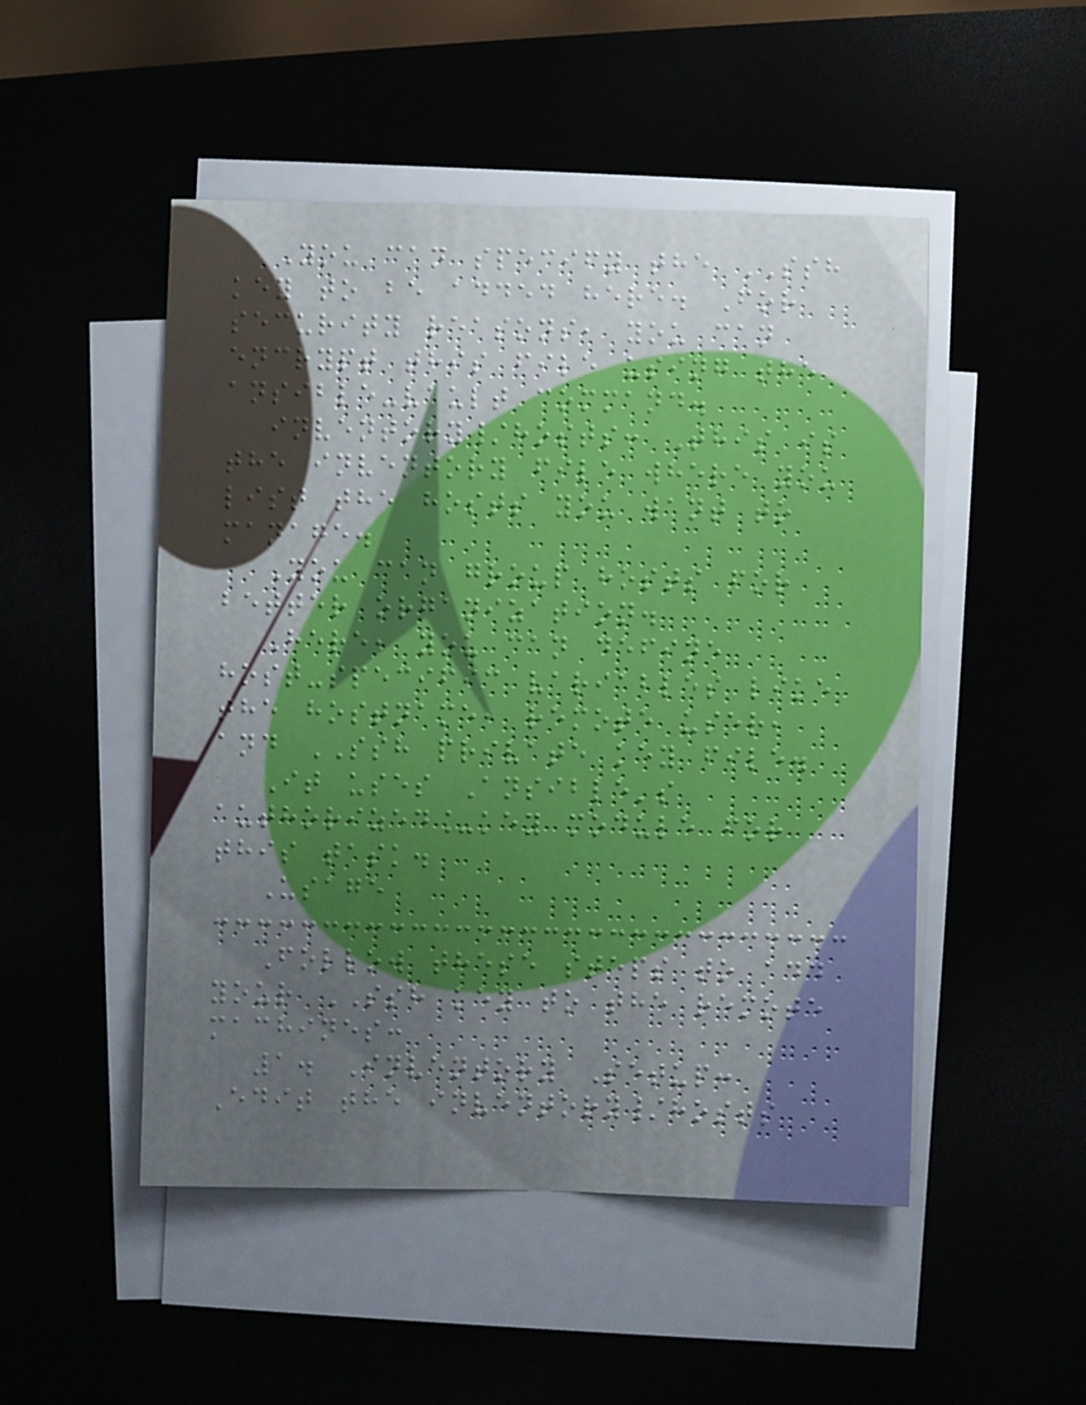You can specify the SSH
key to be added here. For
security reasons, you can
encrypt this file using the
ansible-vault command.
inventory/hosts: This is
the inventory file where you
list the hosts you want to
manage.
You can group hosts for
better organization.
Here, you can define
host-specific variables like
the hostname, remote user,
and SSH private key file.
It uses Ansible's
authorized_key module for
this task.
Usage
Follow these steps to add
your SSH key to the remote
machines:
1. Inventory Setup:
Edit the inventory/hosts
